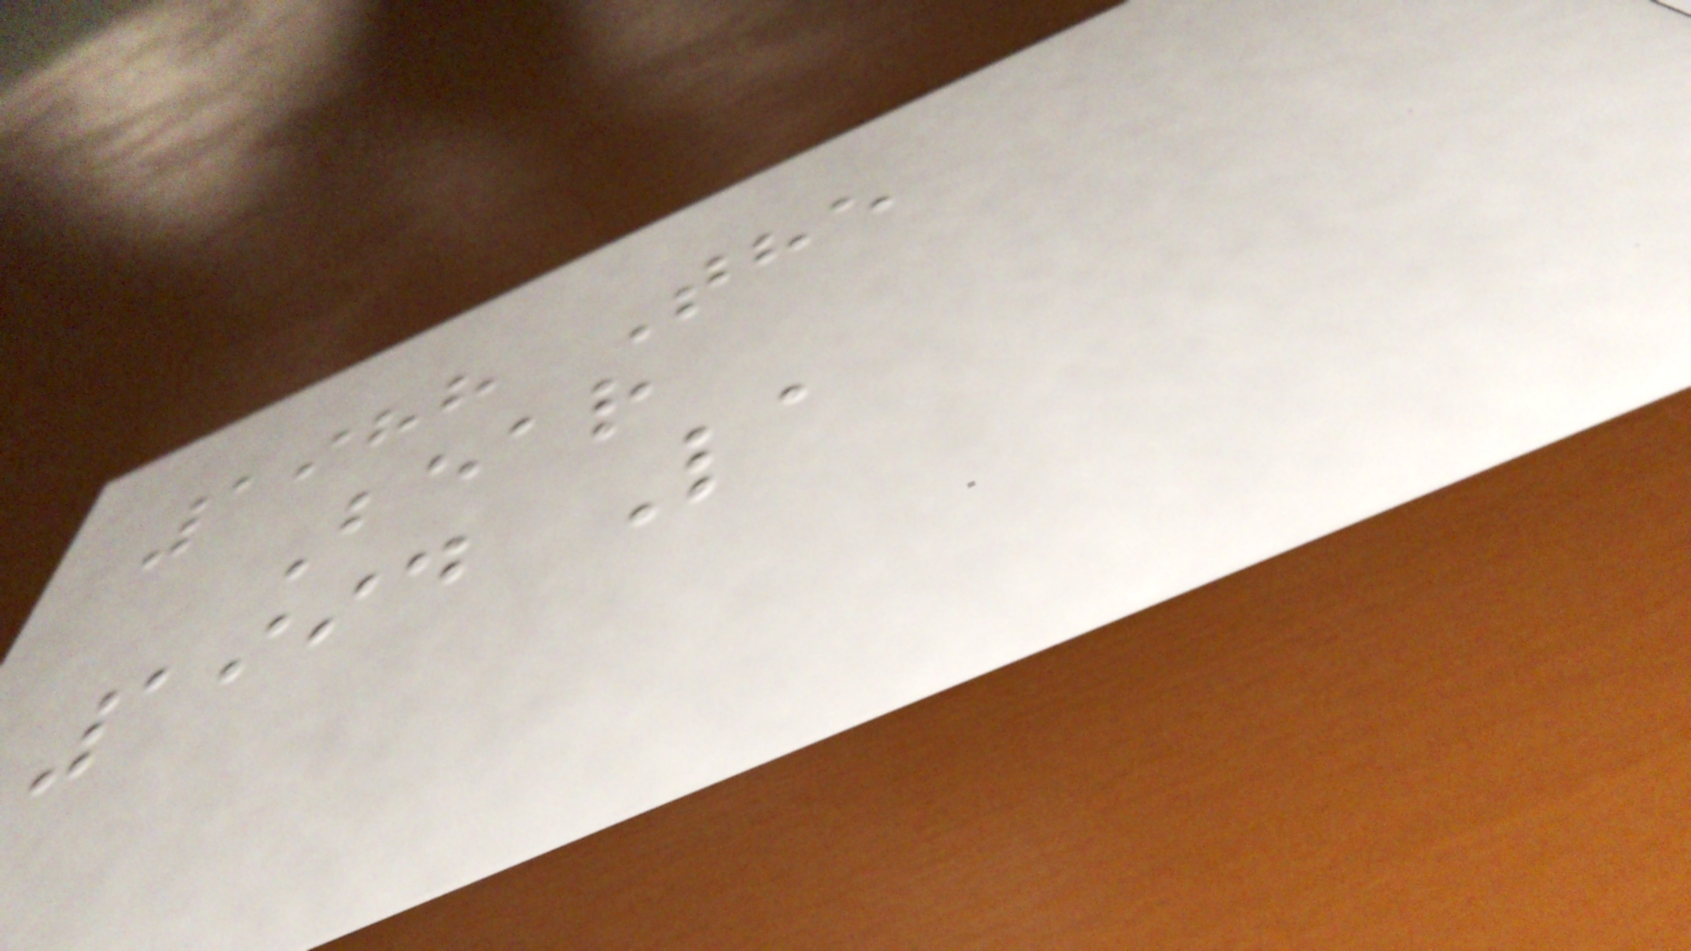1988 The
Bear
1994 La
